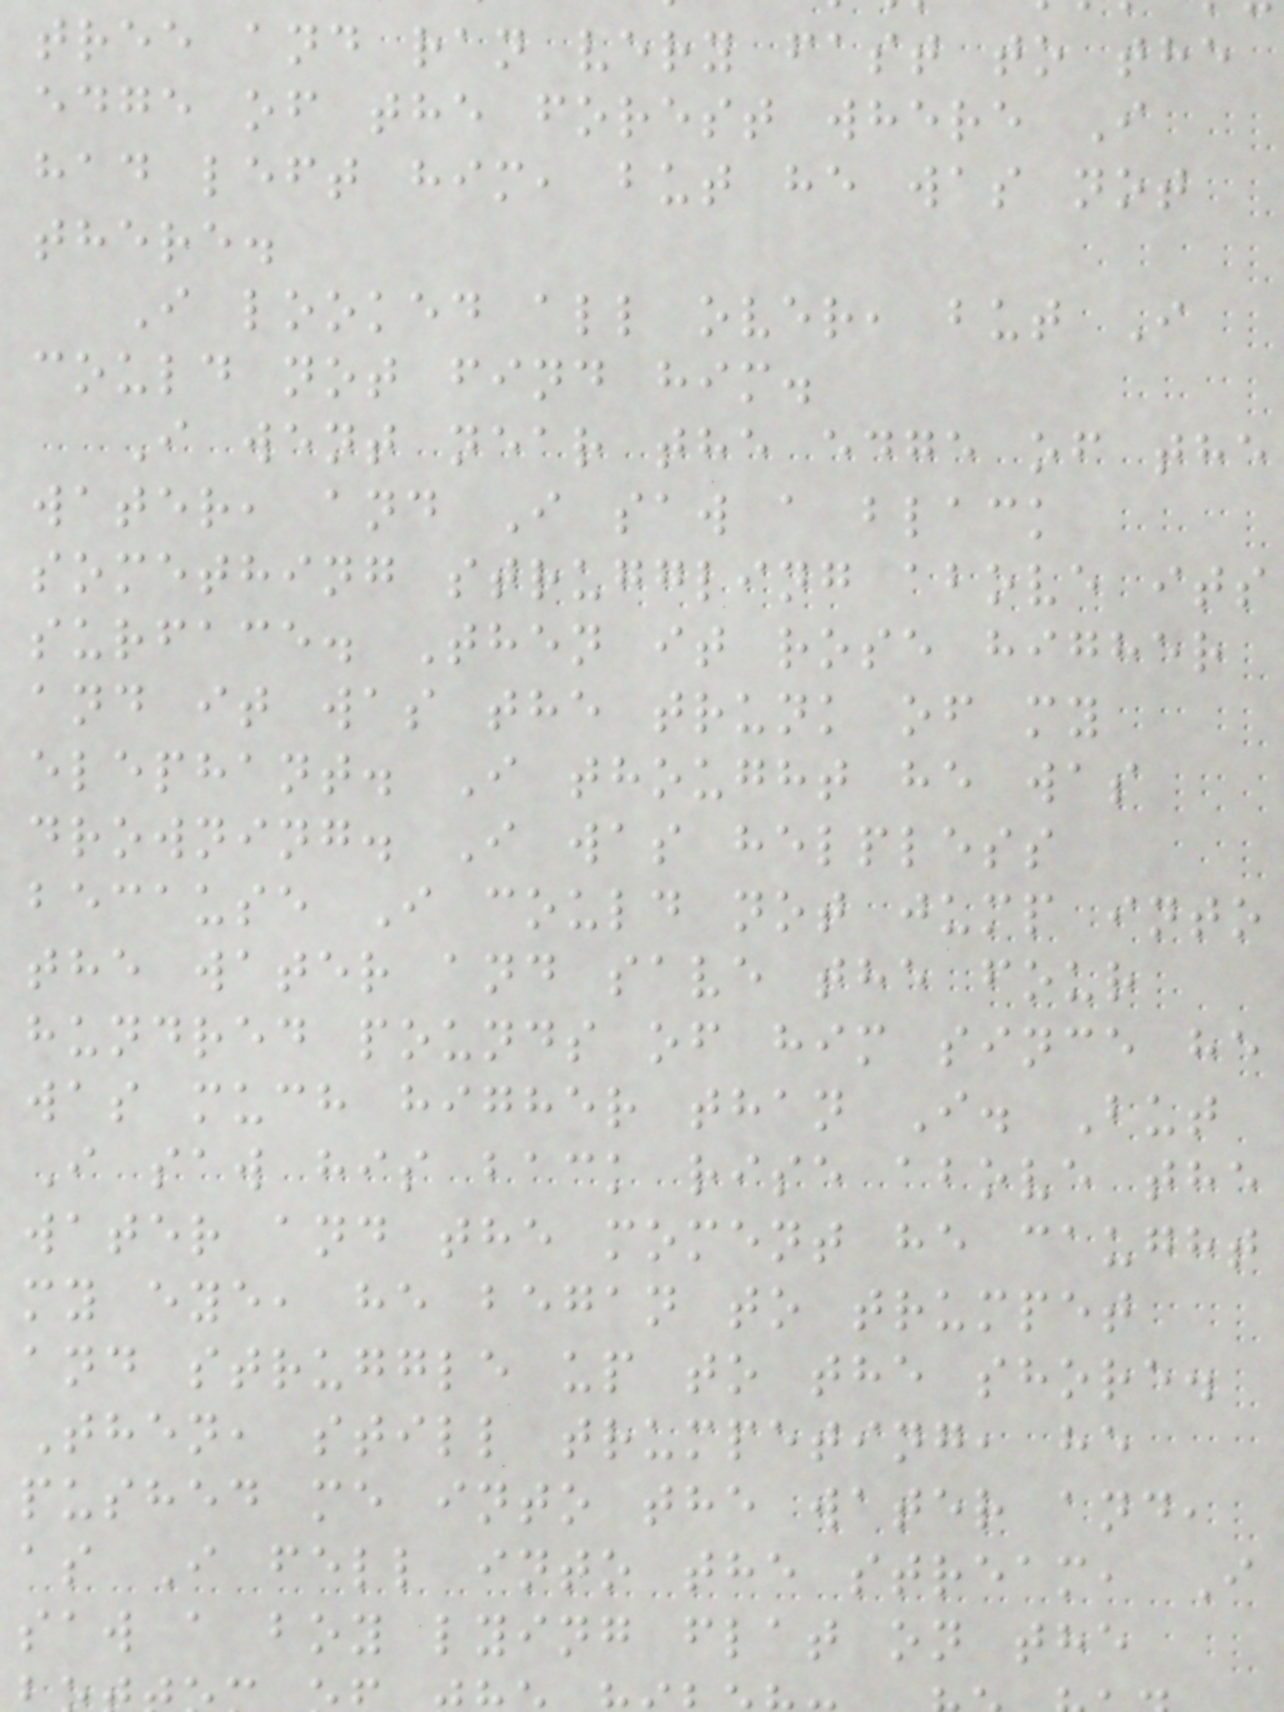tree and ran very fast to the
edge of the forest where I
had left him, but he was not
there.
I looked all over, but I
could not find him.
I went near the edge of the
water, and I saw a black
something struggling above its
surface. Then it rose higher
and it was the trunk of my
elephant. I thought he was
drowning. I was helpless
because I could not jump into
the water and save the four
hundred pounds of him since he
was much higher than I. But
I saw his back rise above the
water and the moment he caught
my eye, he began to trumpet
and struggle up to the shore.
Then, still trumpeting, he
pushed me into the water and,
as I fell into the stream, I
saw a boy lying flat on the
